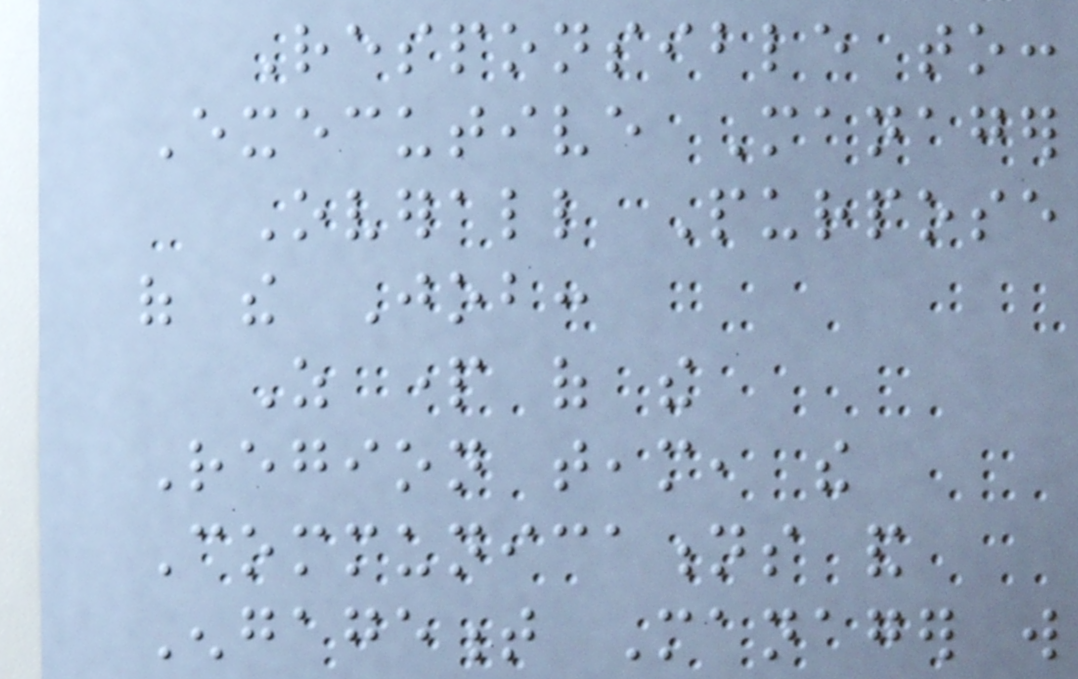Responsible to:
Executive Manager
Overall Purpose
of the Job:
As part of the
Region team, the
Communications and
Engagement Manager will
